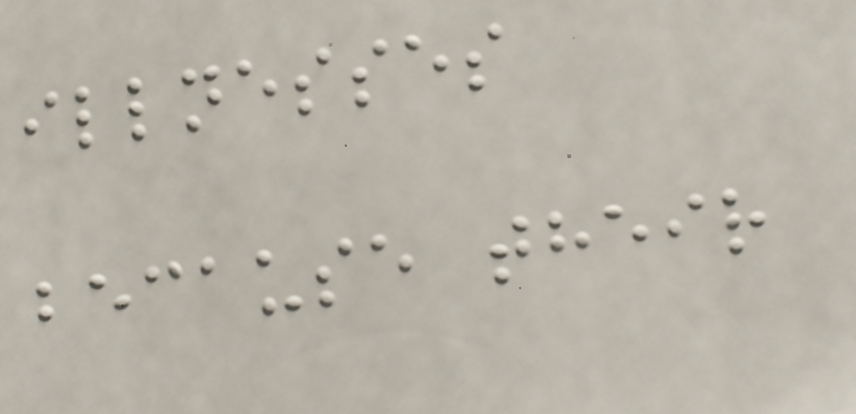illnesses
because their
